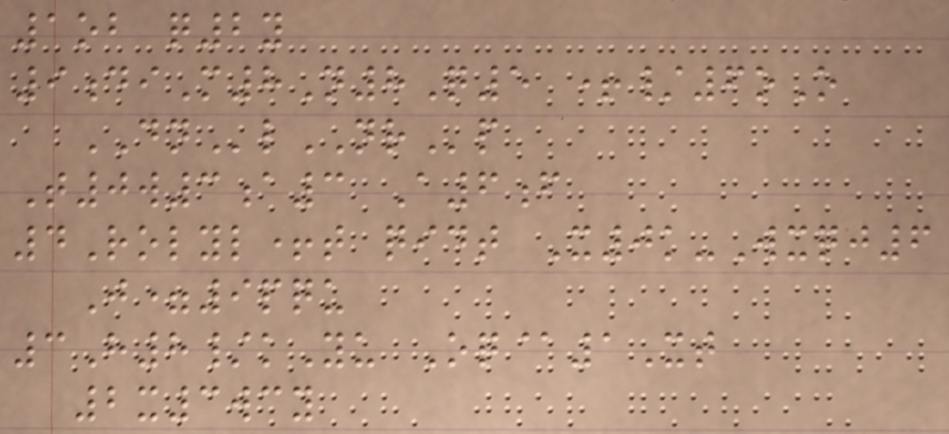1ob q2y
9diM8N8Q5 +/6oO
DNlNRp
T0w3a3 A6f
4Rolyl+t qidt X0k-Wxqj6
J=9pqu
3H8/kYu Oq@1Xt
2x3wcy
